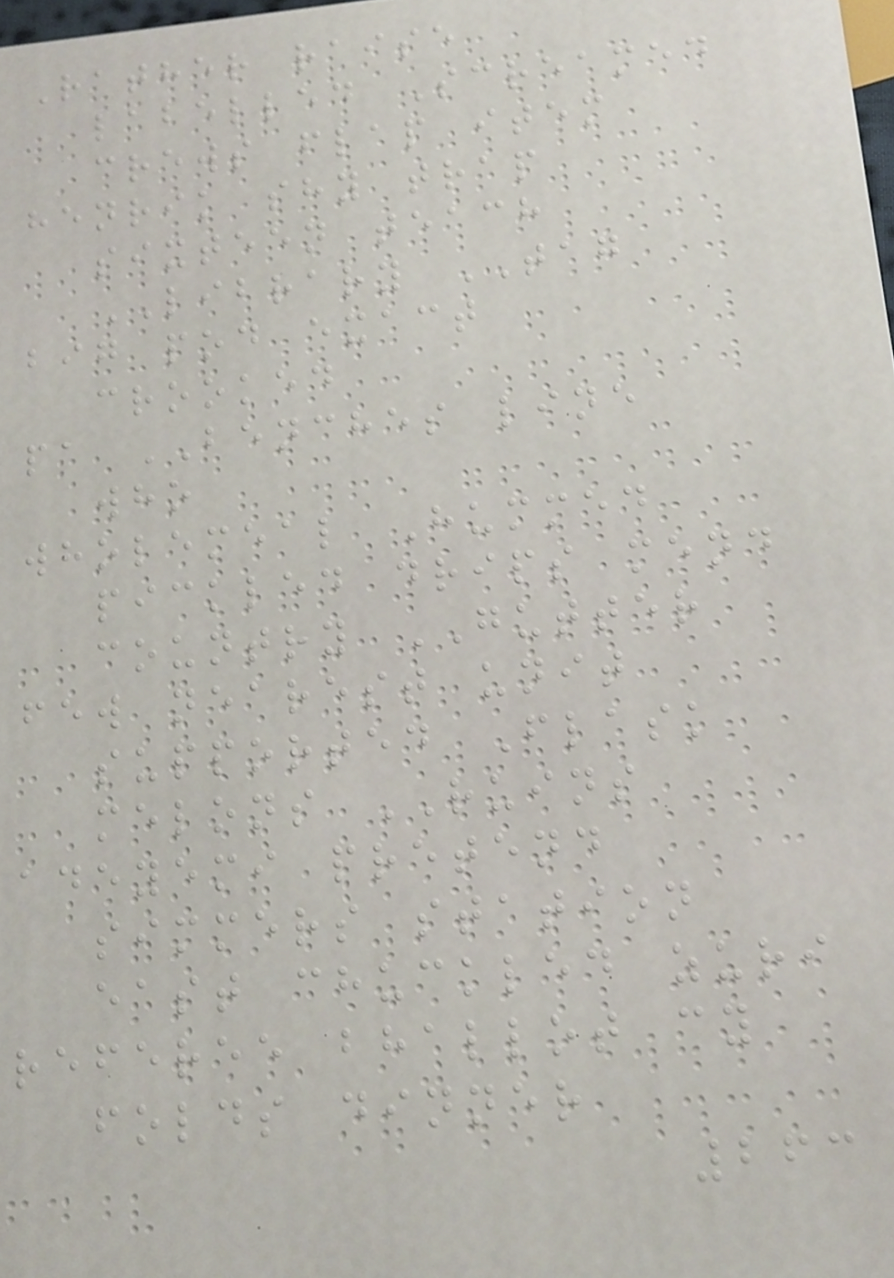Rather raise
labelled Screamed
crews flap item
henrik shy trap
sixteen teach
LIBRARY TAG
big pod exact
crooked
pa BENCHES line
who
wholemeal Hummed
pickled drips mend
country GUTTER
few nearest unit
supported Flask
melons RUINS
adeyemi pretend
simmers station
east chuckled zuri
referee bhallot cy
folds dinner
263
